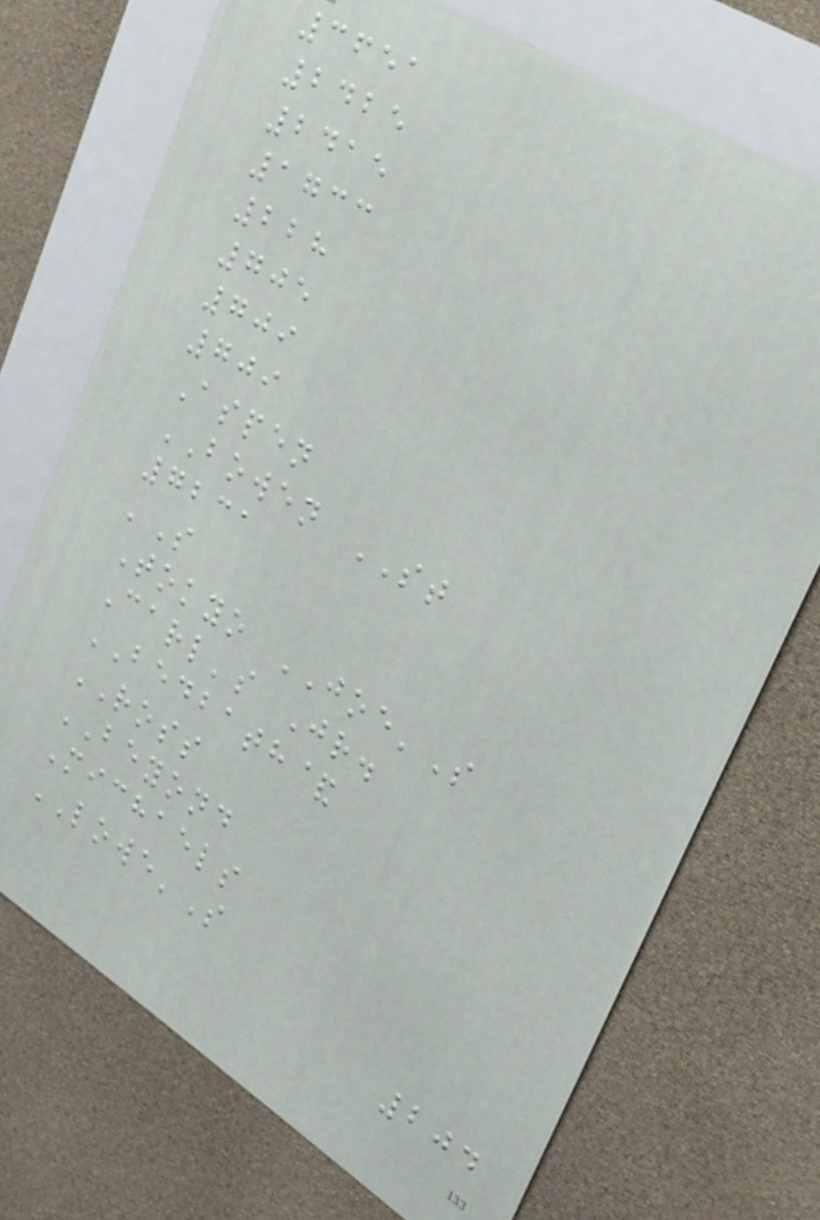3651
2425
2415
1733
228
705
709
709
Aspen
BOWEN ST
7231
'S
Tokyo JOE'S
Carl's Jr.
BEDBATH&
ROSS
BEYOND
Michaels
LOWE'S
204
